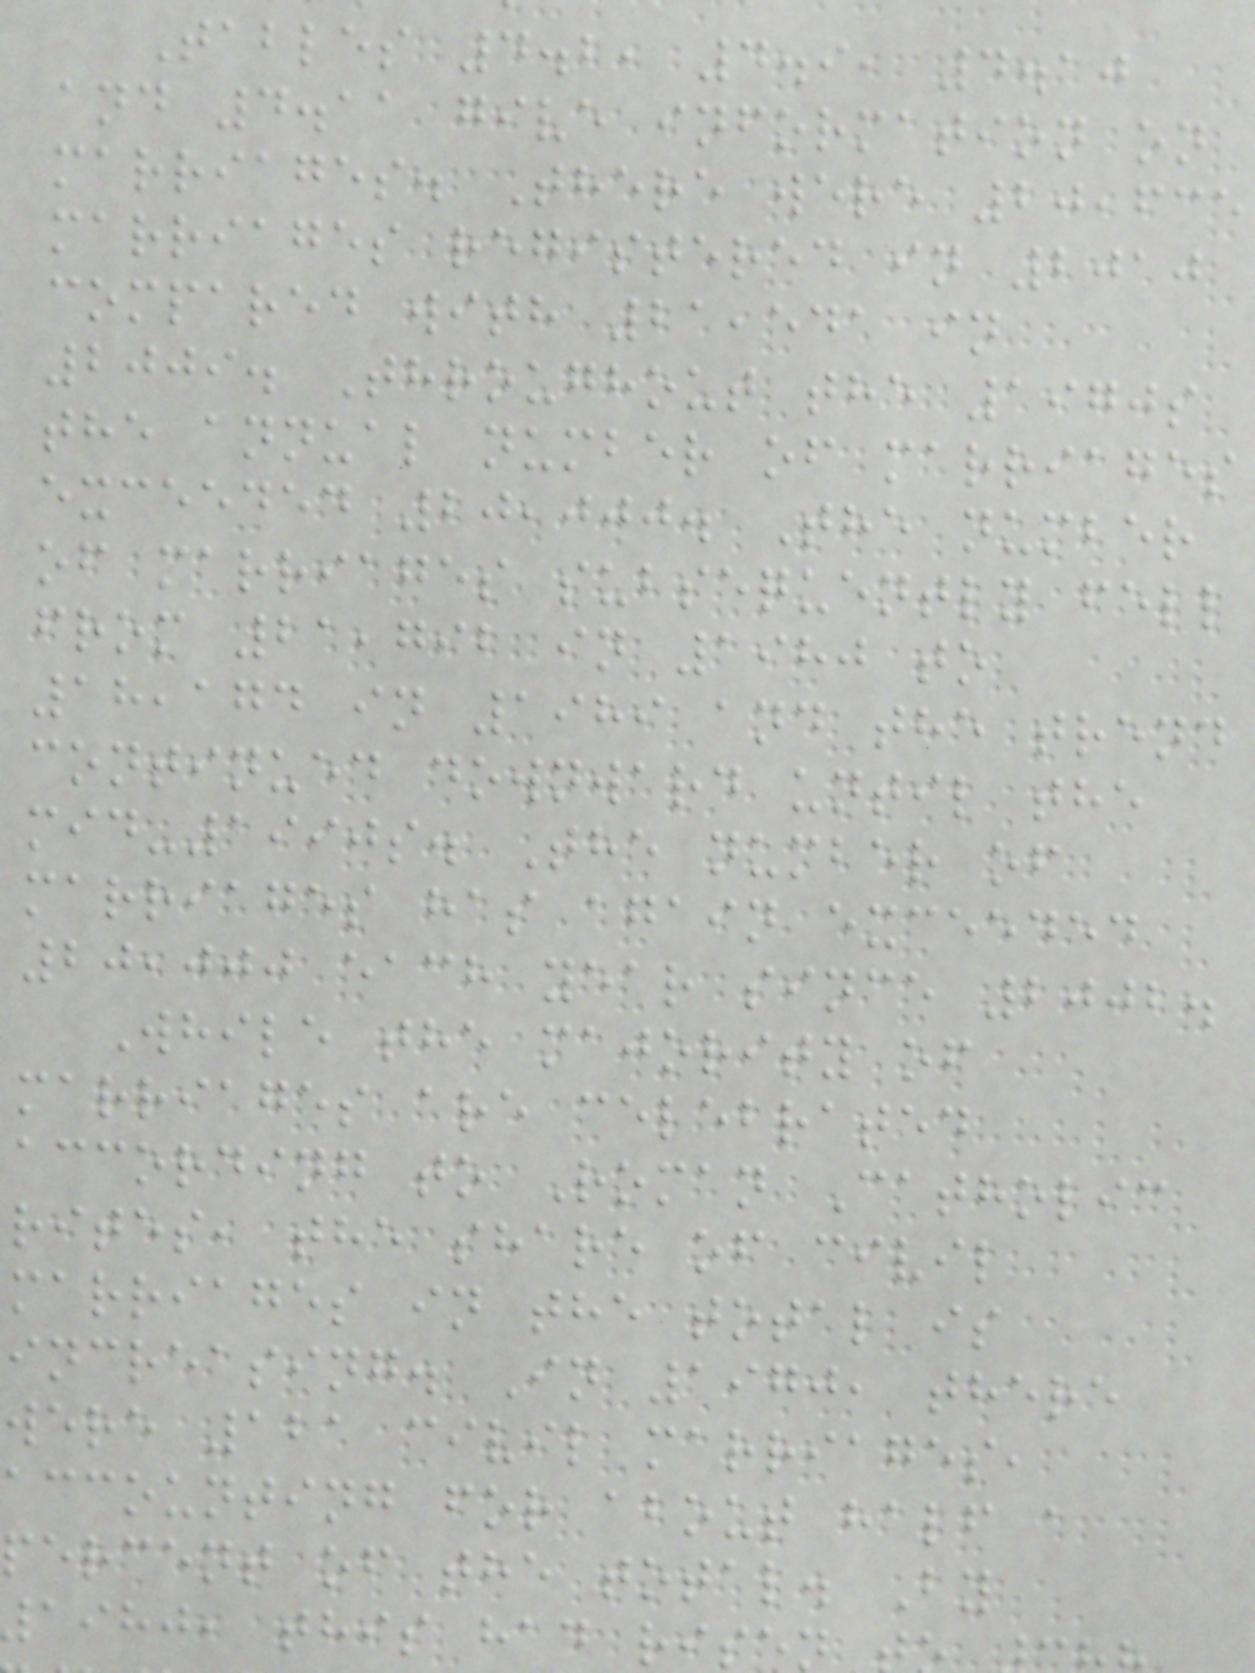Tables 4.2, 4.9, 4.10
and 4.11 give information on
marriages. There were 20,635
marriages registered in 2010
compared with 21,541 in
2009. Throughout the 1970s
the annual number of marriages
exceeded 20,000. The number
of marriages subsequently fell
from 21,792 in 1980 to
18,174 in 1989 and the trend
continued downward until the
mid-1990s. The number of
marriages has again exceeded
20,000 each year since 2002.
While the majority of
marriages are celebrated
according to Roman Catholic
rites, the share of civil
marriages in the total is
increasing. In 1970, there
were 121 civil marriages,
accounting for about half a
percent of the total. By
aihj, this had rise
